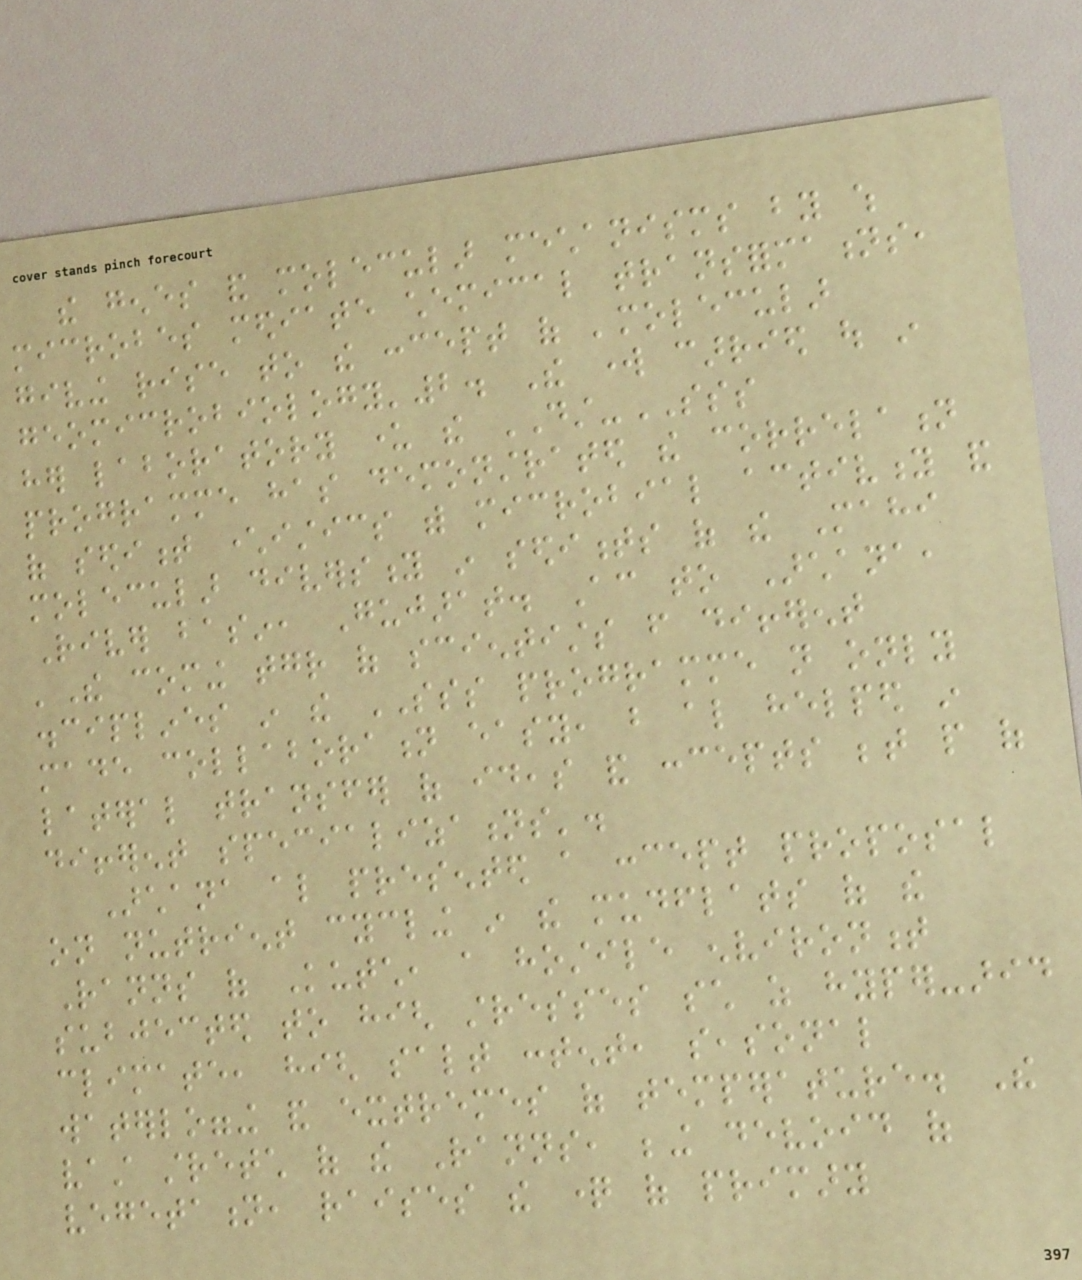the genes and molecular mechanisms by which
microbes mediate chemical transformations,
giving rise to the concept of 'molecular
geomicrobiology'2. The work carried out in
her laboratory under the DST-SSS
programme has demonstrated the correlation
of sediment characteristics with microbial activity and
molecular diversity in sediments of the Mahi
River basin, Gujarat. According to Archana,
'The coming together of scientists from different
disciplines in the SSS programme not only
made collaboration easy, but also helped in
lateral transfer of ideas and concepts between people of
different specializations'.
Archana also presented a concept proposal
on nutrient cycling in the mudflats of the
Ranns of Kutch, a hostile environment
subjected to high stresses such as hyper-arid
climate, high salt content, seasonal
waterlogging and extremes of temperature. The
vast stretch of the Ranns, being devoid of
vegetation, raises the question of primary
